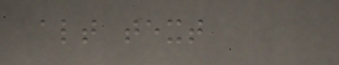alt text
